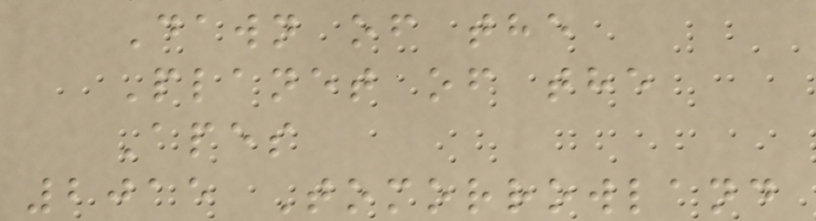Dawn of the
Planet of the
Apes
2015 Tomorrowland
